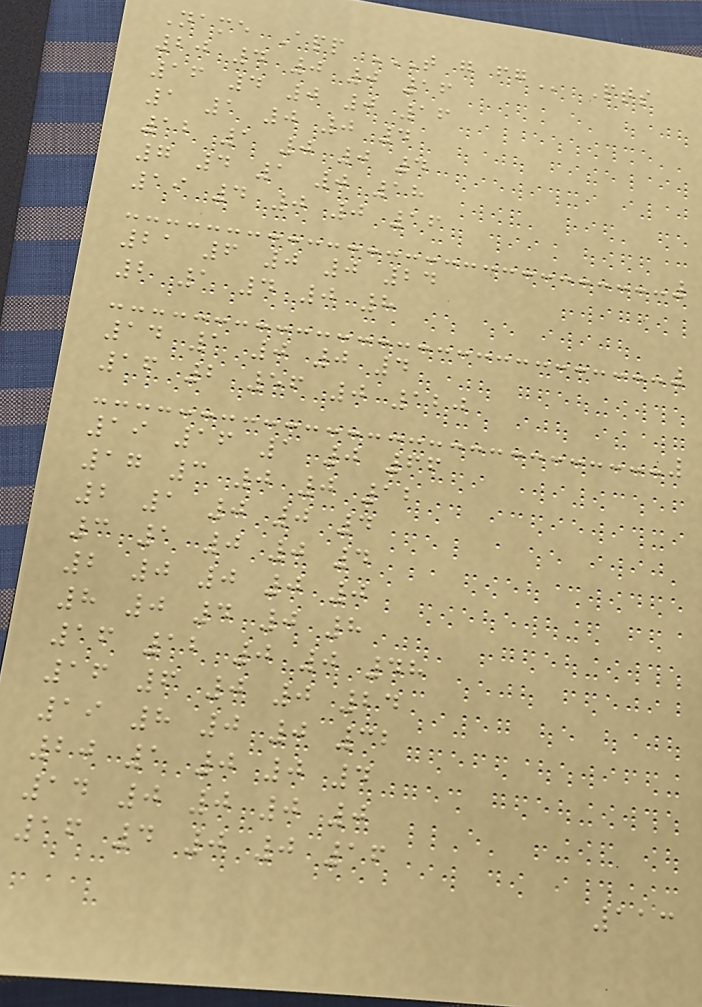Name App T G FG Pts
20 4 0 0 16
16 4 0 0 16
1 1 0 0 4
12 1 0 0 4
7 4 1 0 18
19 4 0 0 16
21 6 0 0 24
2 1 4 0 8
14 1 0 0 4
16 2 56 0 120
19 16 1 0 66
17 3 0 0 12
2 1 0 0 4
3 1 0 0 4
2 0 0 0 0
8 0 4 0 8
16 12 0 0 48
16 6 0 0 24
19 8 0 0 32
20 1 0 0 4
14 0 0 0 0
16 4 0 0 16
113
